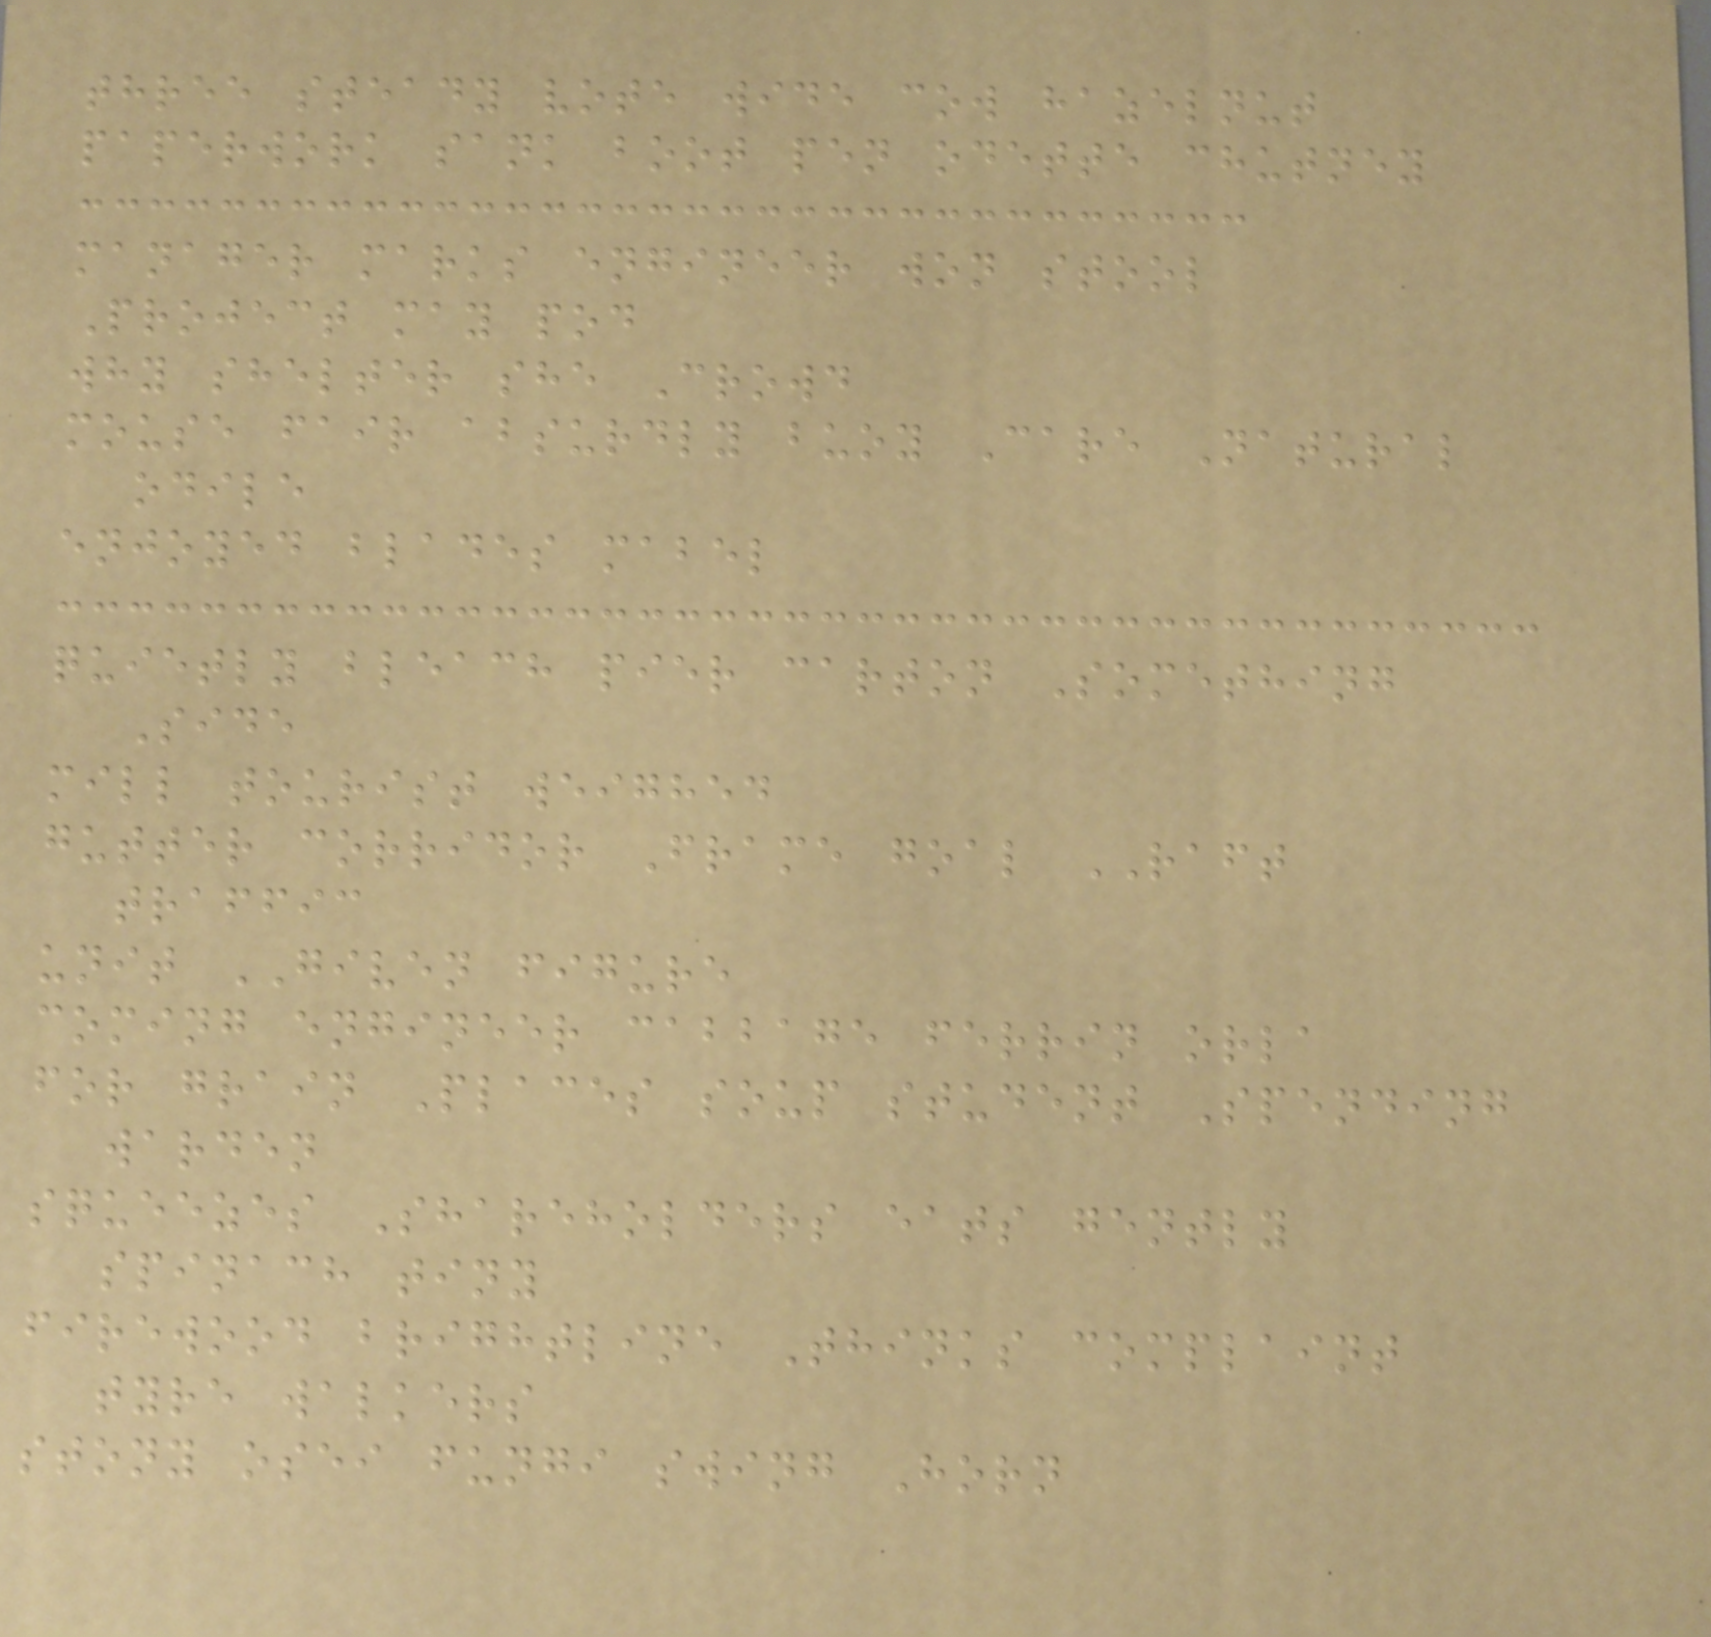three steady vote wide cow hazelnut
paperwork sank boot pen odette chutney
manager marks engineer won stool
Project may pod
why shelter she Crowd
mouse fair absurdly buoy Care Natural
odile
enjoyed blades mabel
quietly bleach pier carton Something
Side
mill tourist weighed
gutter corridor Frame goal RAFT
traffic
unit GIVEN figure
coming engineer cabbage ferrin orla
for grain Places soup student Spending
warden
squeezes Shareholders eats gently
spinach tiny
firewood brightline Thinks complaint
tyre walkers
stony osei fungi swing Horn
